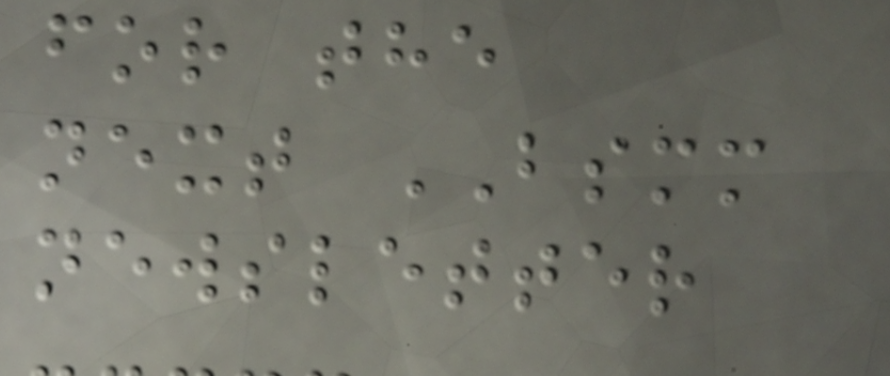for the
next BSMM
newsletter
